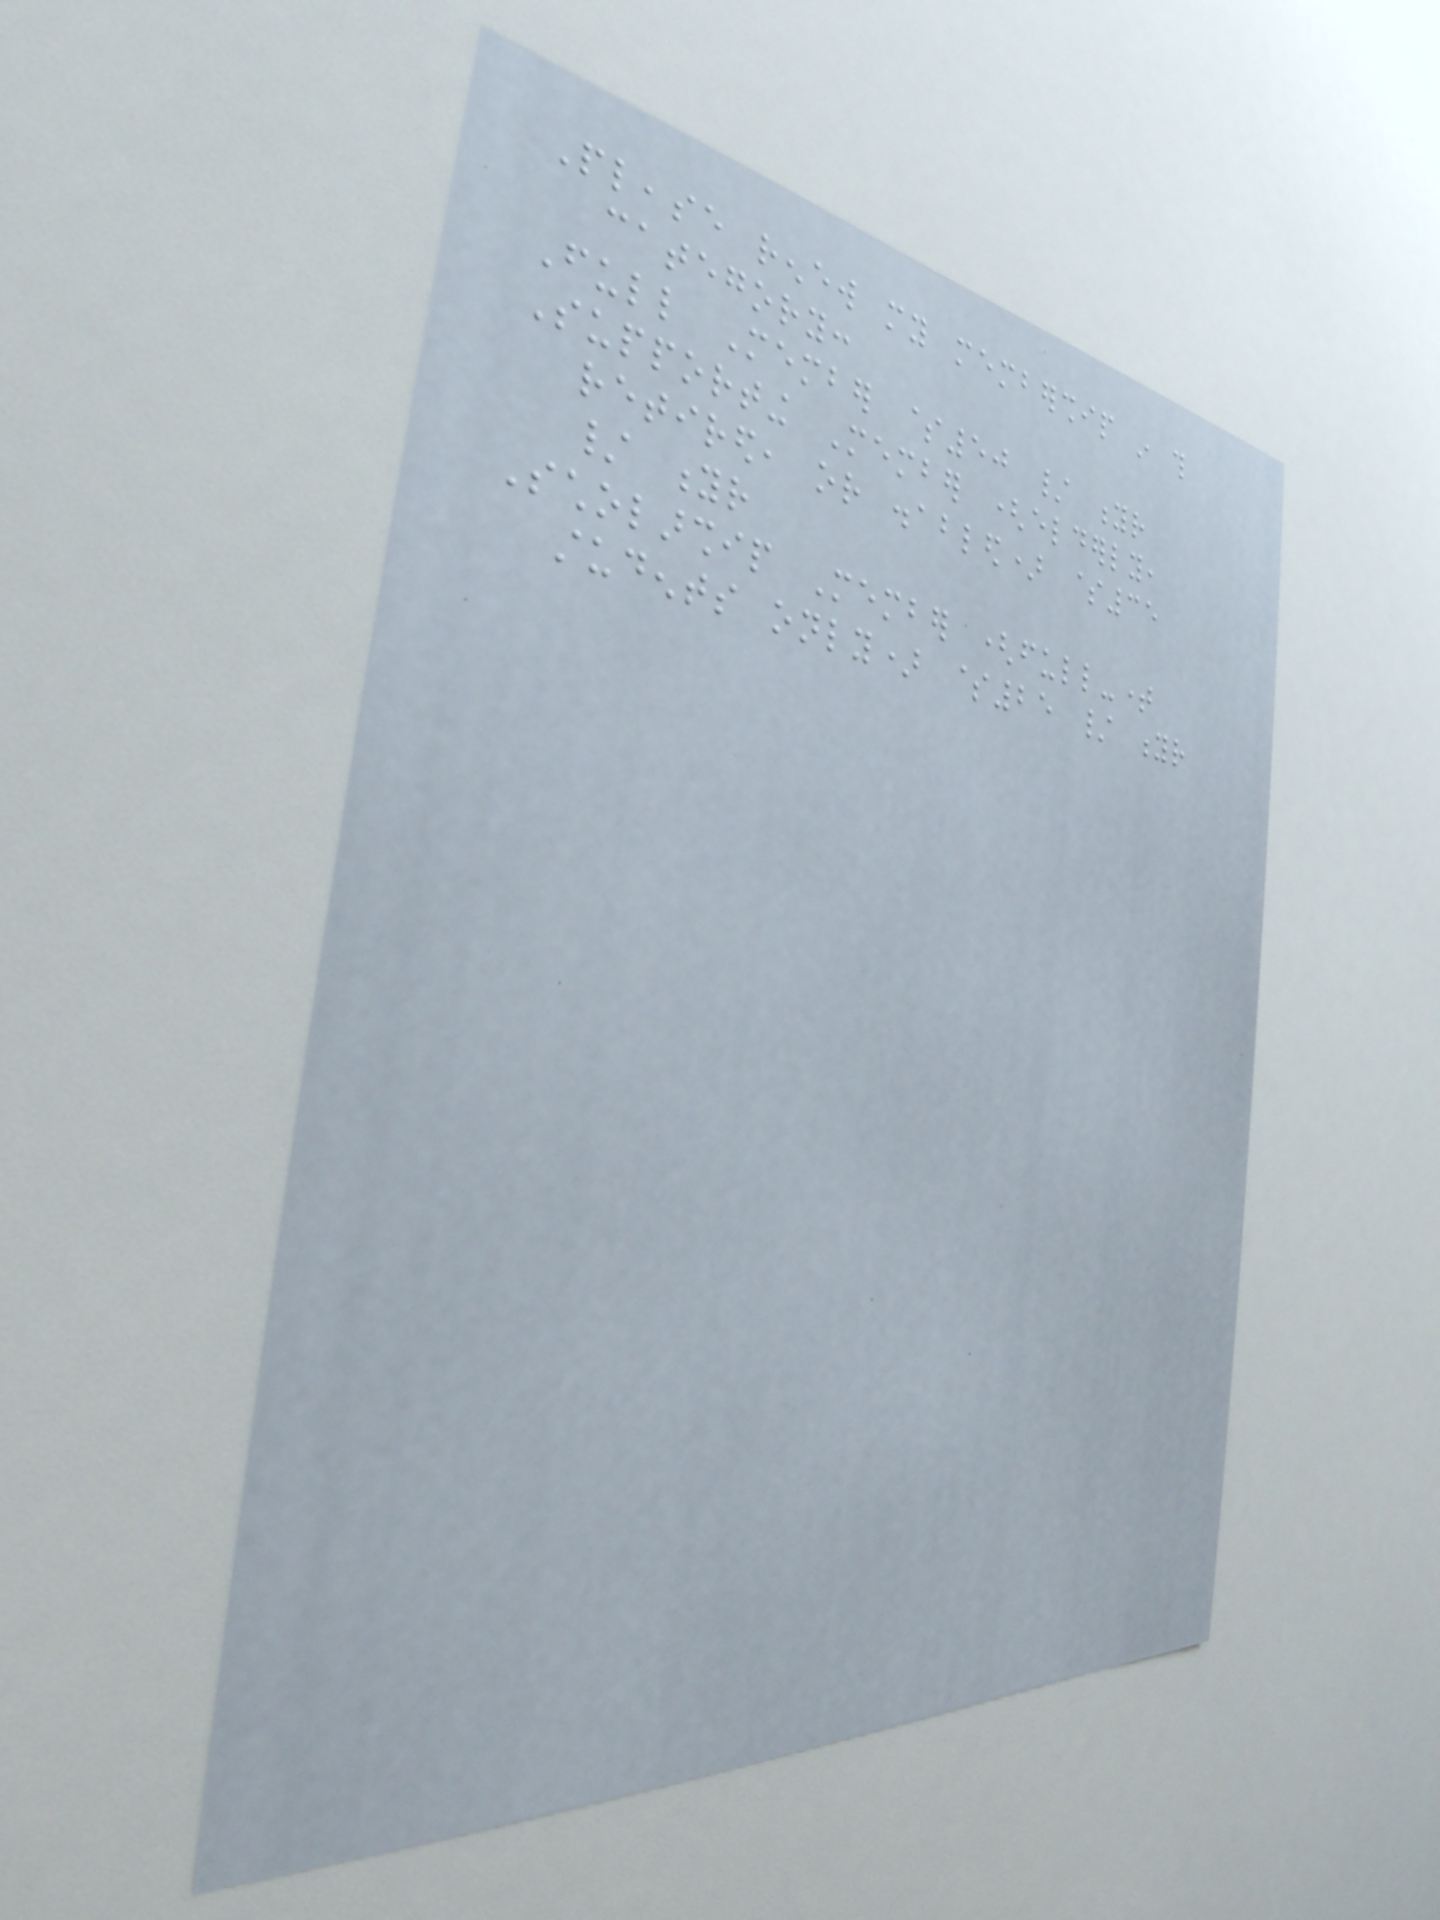Please renew my membership in this
category:
Full Member $50 / yr
Supporting Member (elderly,
retired, or disabled) $35
/ yr
Scholarship Member (full-time
students only) $25 / yr
